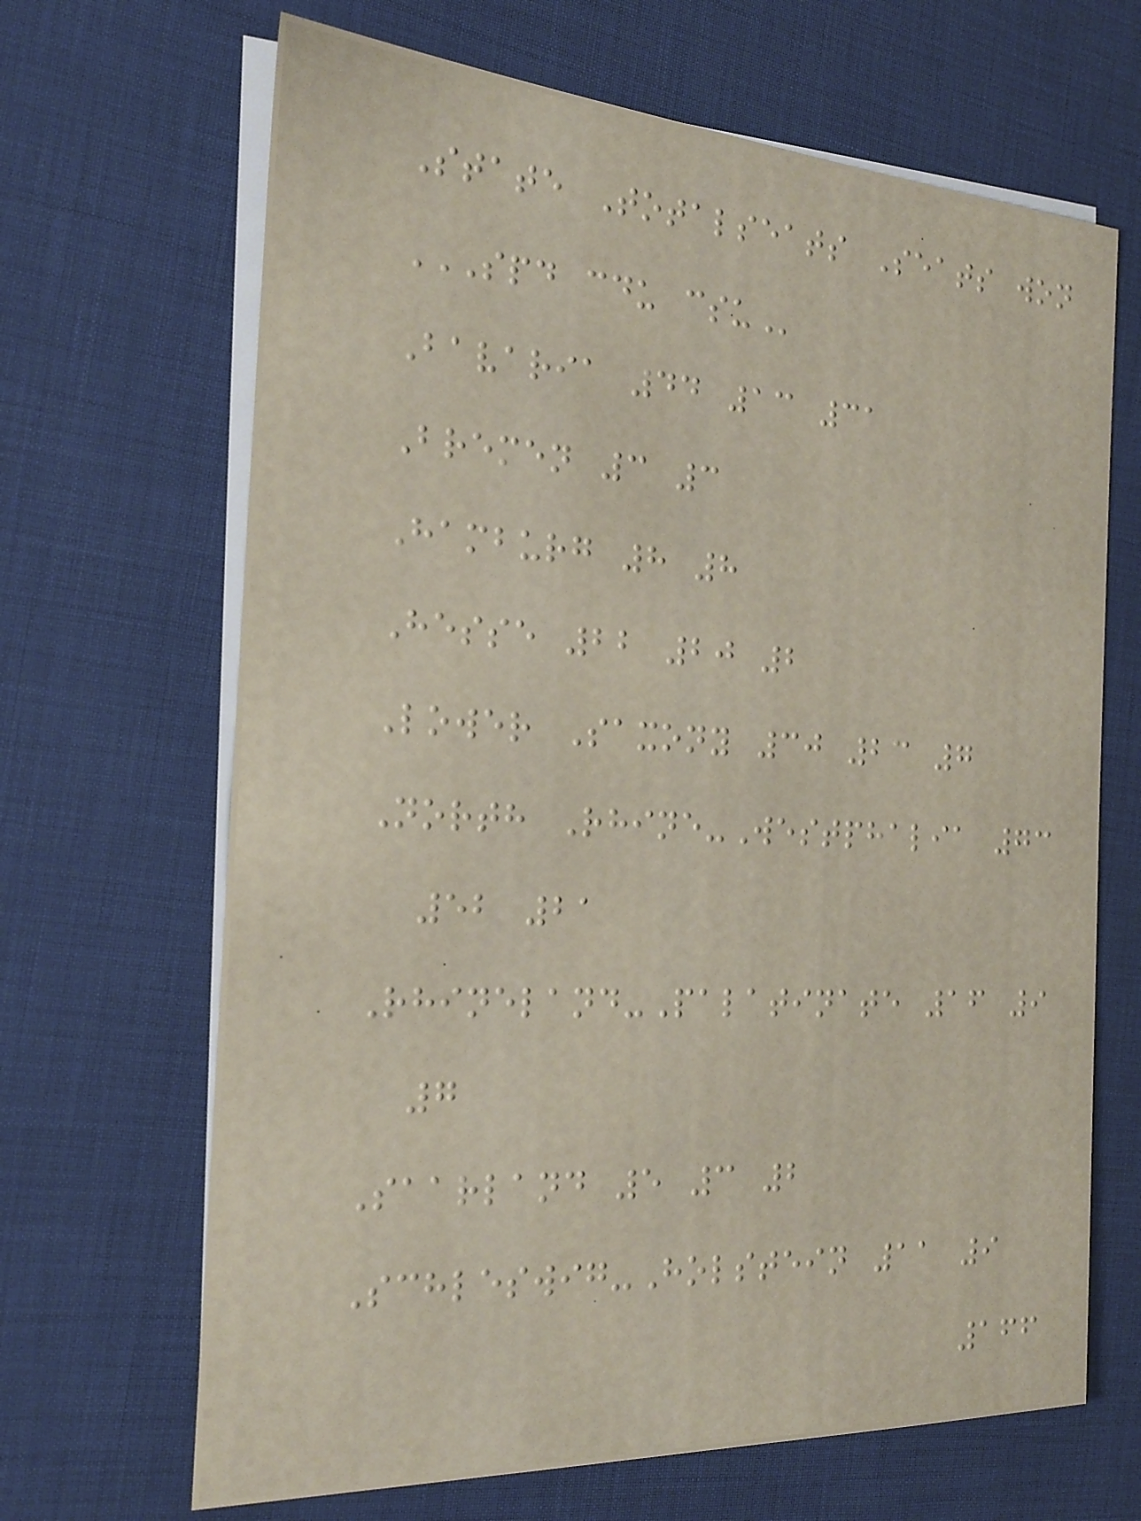State Totalseats Seats won
SPD CDU CSU
Bavaria 44 13 31
Bremen 3 3
Hamburg 8 8
Hesse 22 20 2
Lower Saxony 30 23 7
North Rhine-Westphalia 73
52 21
Rhineland-Palatinate 16 9
7
Saarland 5 3 2
Schleswig-Holstein 11 9
166
